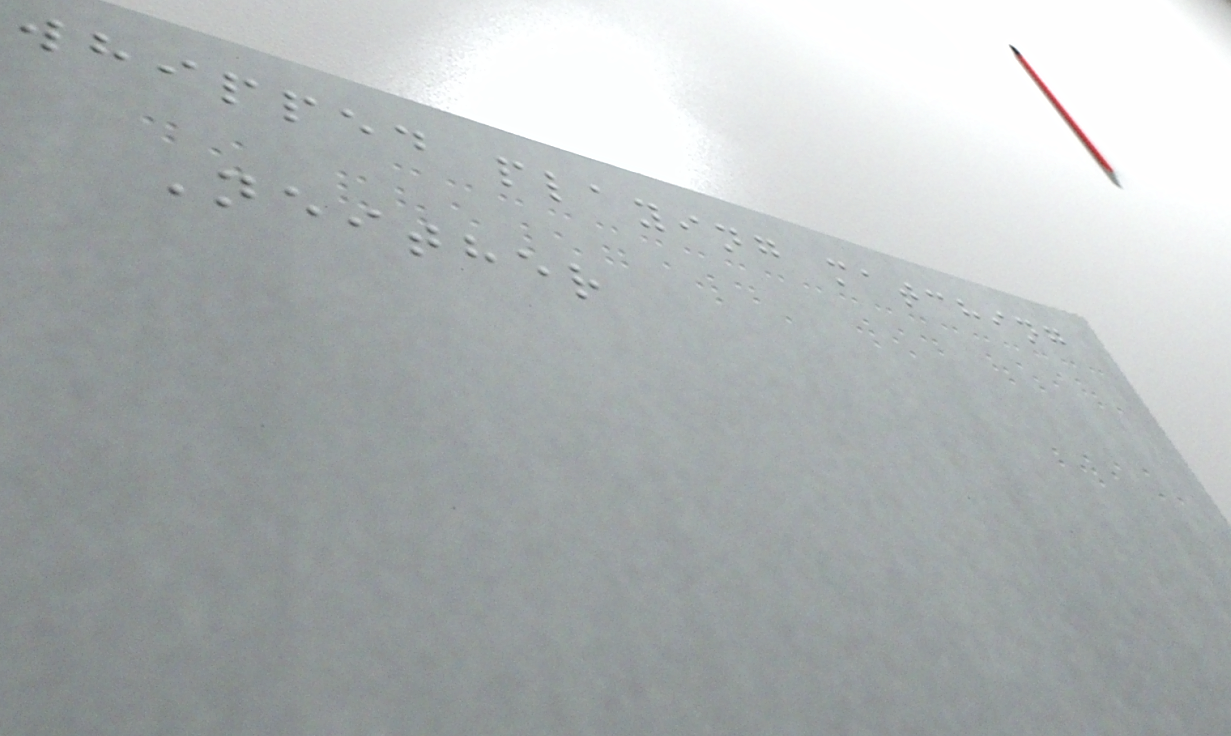whipped playing matching
Neither
